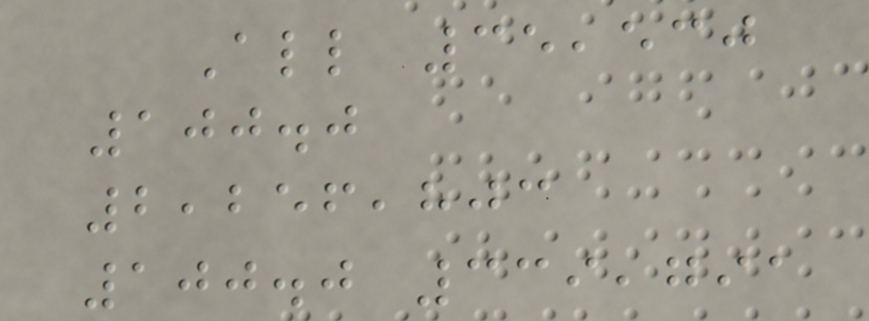All 35,530
100.0
2,256,803
100.0 339,791
